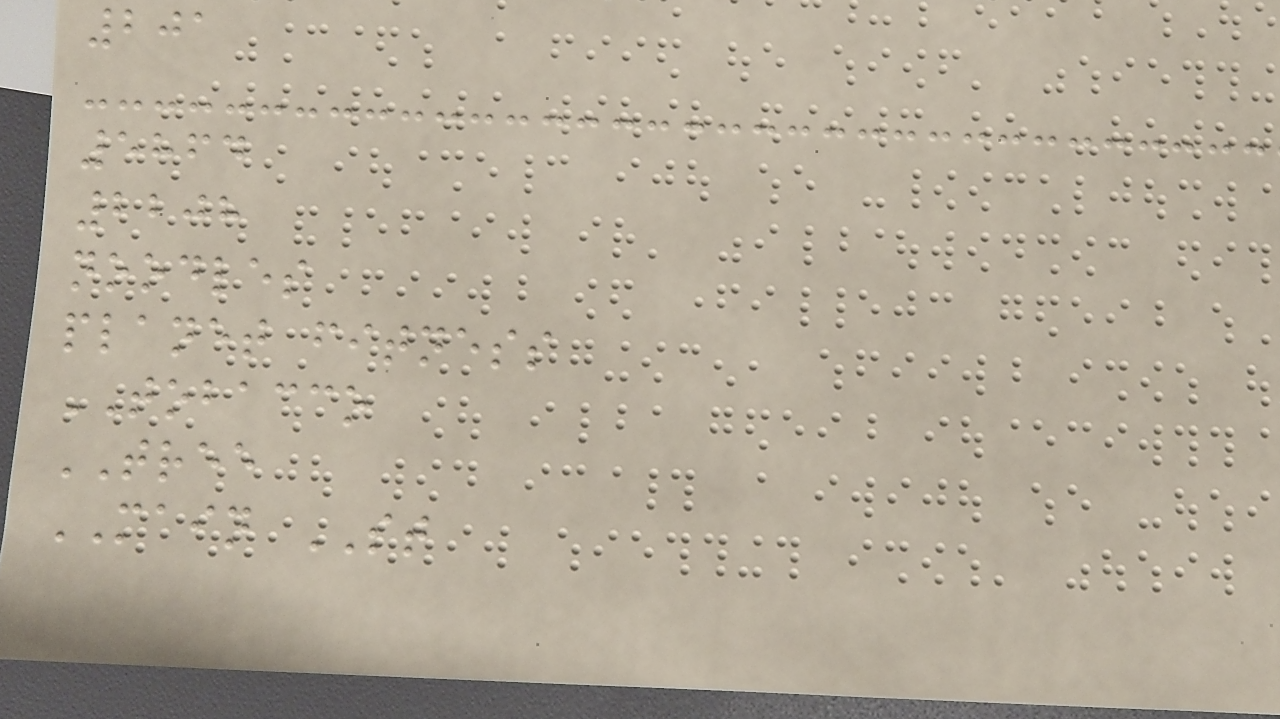201
5864
2208
noodles
planet fitness
TOBACCO
TREE
MAIN ST
